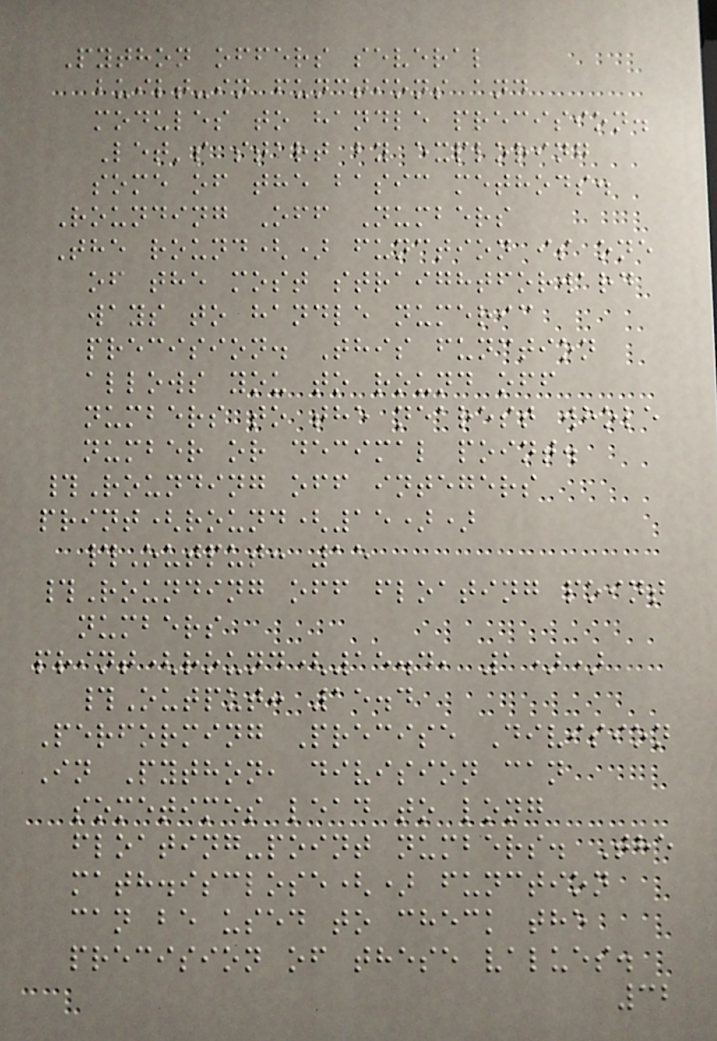Python offers several
built-in functions and
modules to handle precision.
Let's start by exploring
some of the basic methods.
Rounding Off Numbers
The round() function is one
of the most straightforward
ways to handle numeric
precision. This function
allows you to round off
numbers to the nearest whole
number or decimal point.
#Rounding off integers
print(round(15))
#Output: 15
#Rounding off floating point
numbers
print(round(15.4, 1))
#Output: 15.4
Performing Precise Division
In Python, division can
sometimes lead to long
floating-point numbers. The
math.isclose() function
can be used to check the
precision of these values.
32
